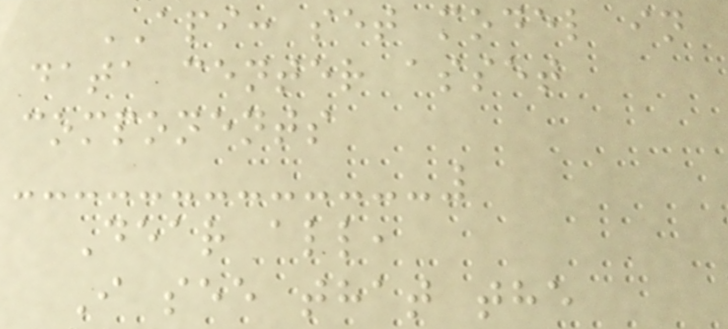API: set model in
data center asset
components
Dear all,
I see that the
